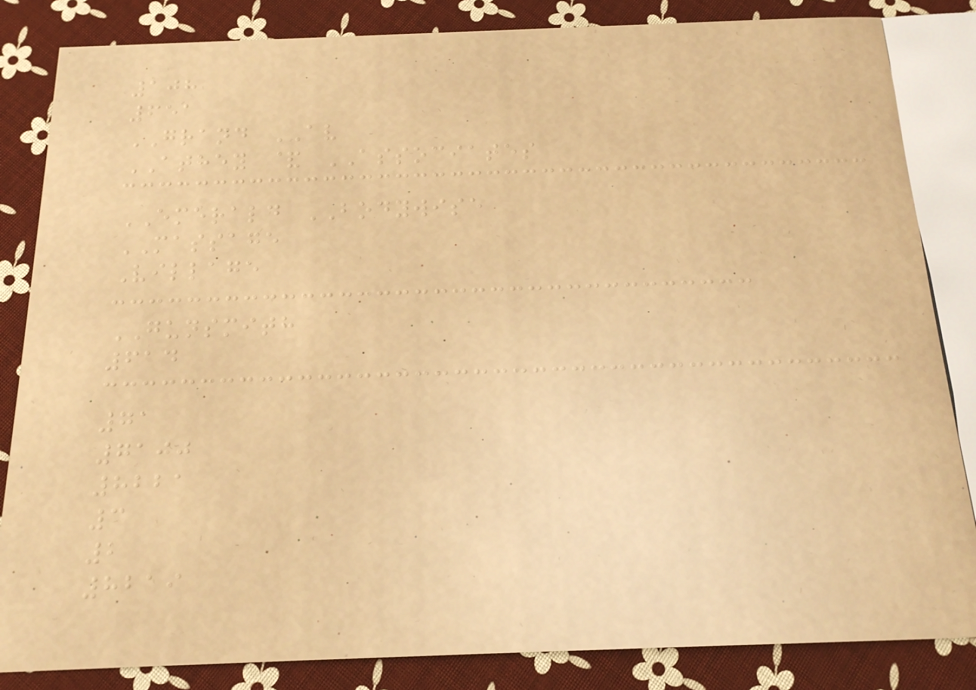108
651
GRAND AV
ATHEY & ASSOCIATES
EMERALD BODYWISE
MASSAGE
Village
GUNSMITH
614
71
7100
8221
3
2
8219
